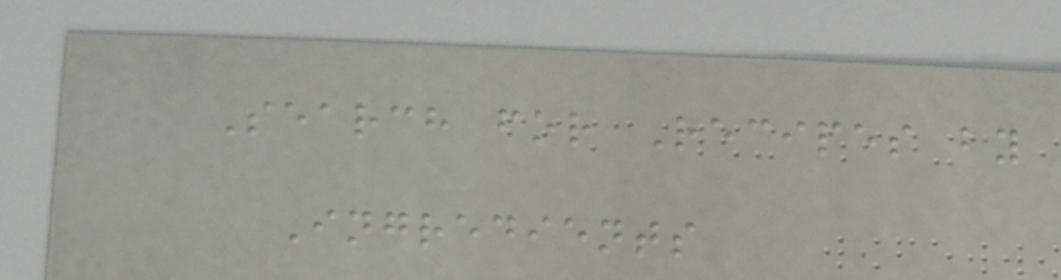Search for Recipes by
Ingredients
